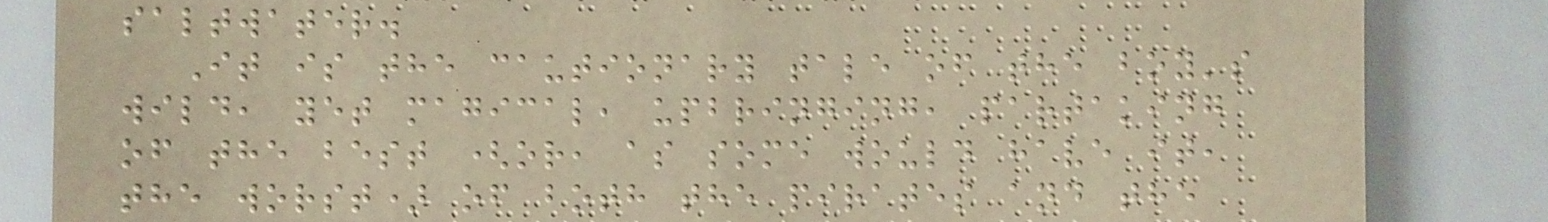saltwater.
It is the cautionary tale of the boy's
wild, yet magical, upbringing, partaking
of the best (or, as some would have it,
the worst) of both the pirates and the
